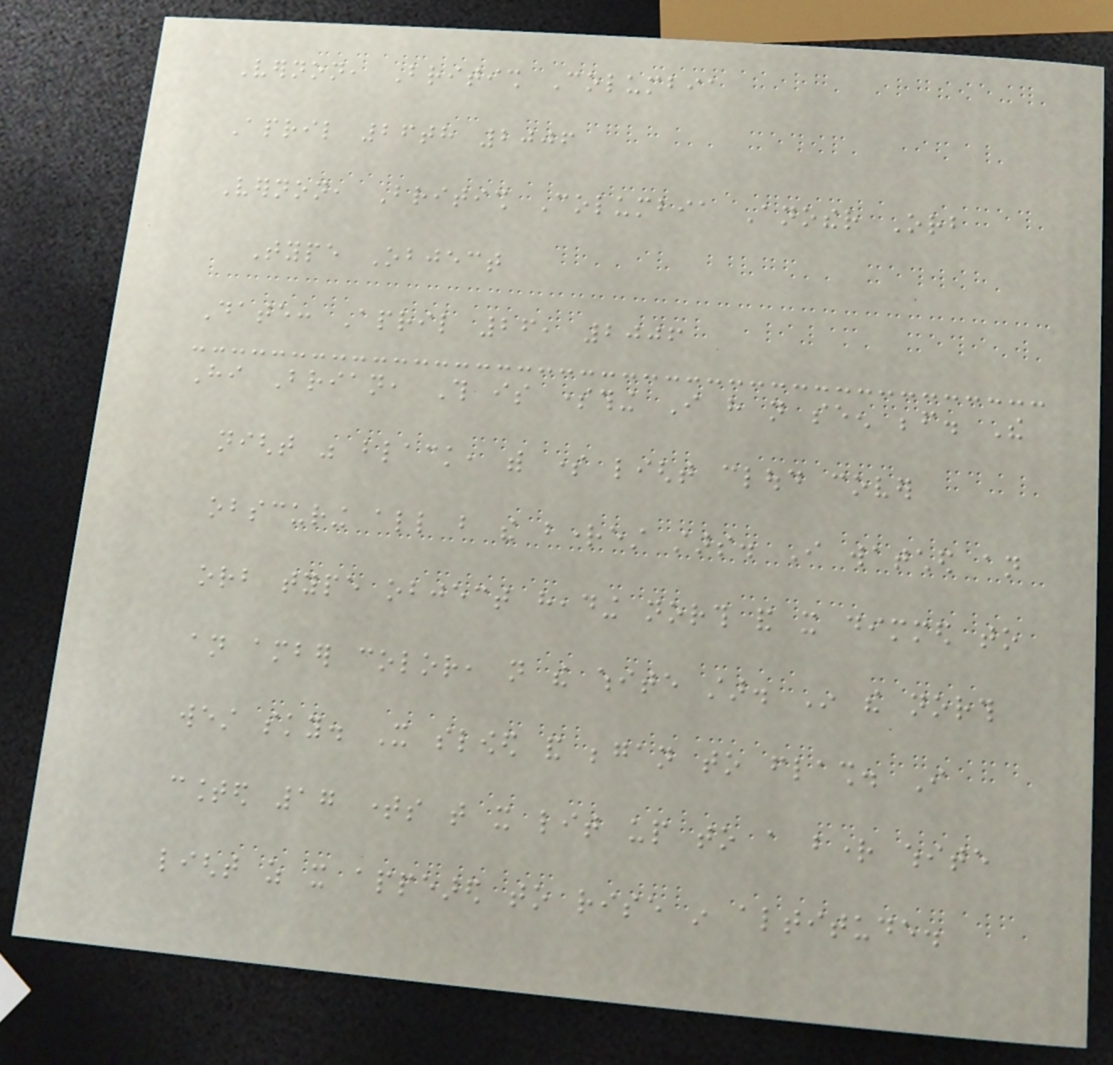Vernon, British Columbia
April 26th 2006
Vernon, British Columbia Another Orb
Type Object
Date: April 26, 2006
Hi Brian, This is something I have not seen before. The
night was black, with some light cloud cover
obscuring all but the brightest stars. I watched an
orb type object heading north and it dimmed to
an amber color, not the white star. In the north
west sky. It slowed and began to flash. I
counted 17 times that it lit up to a bright white
light as it appeared to rise in altitude.
